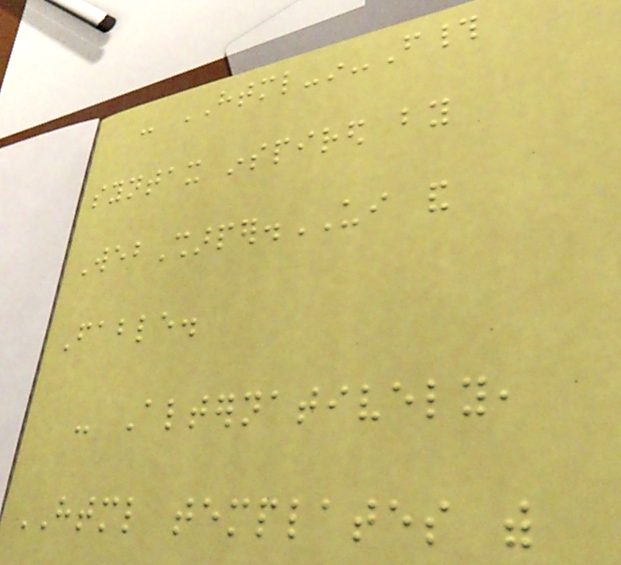- HTML-in-F#
syntax inspired by
WebSharper.UI and
Fable.
- Alternatively,
HTML templates with
